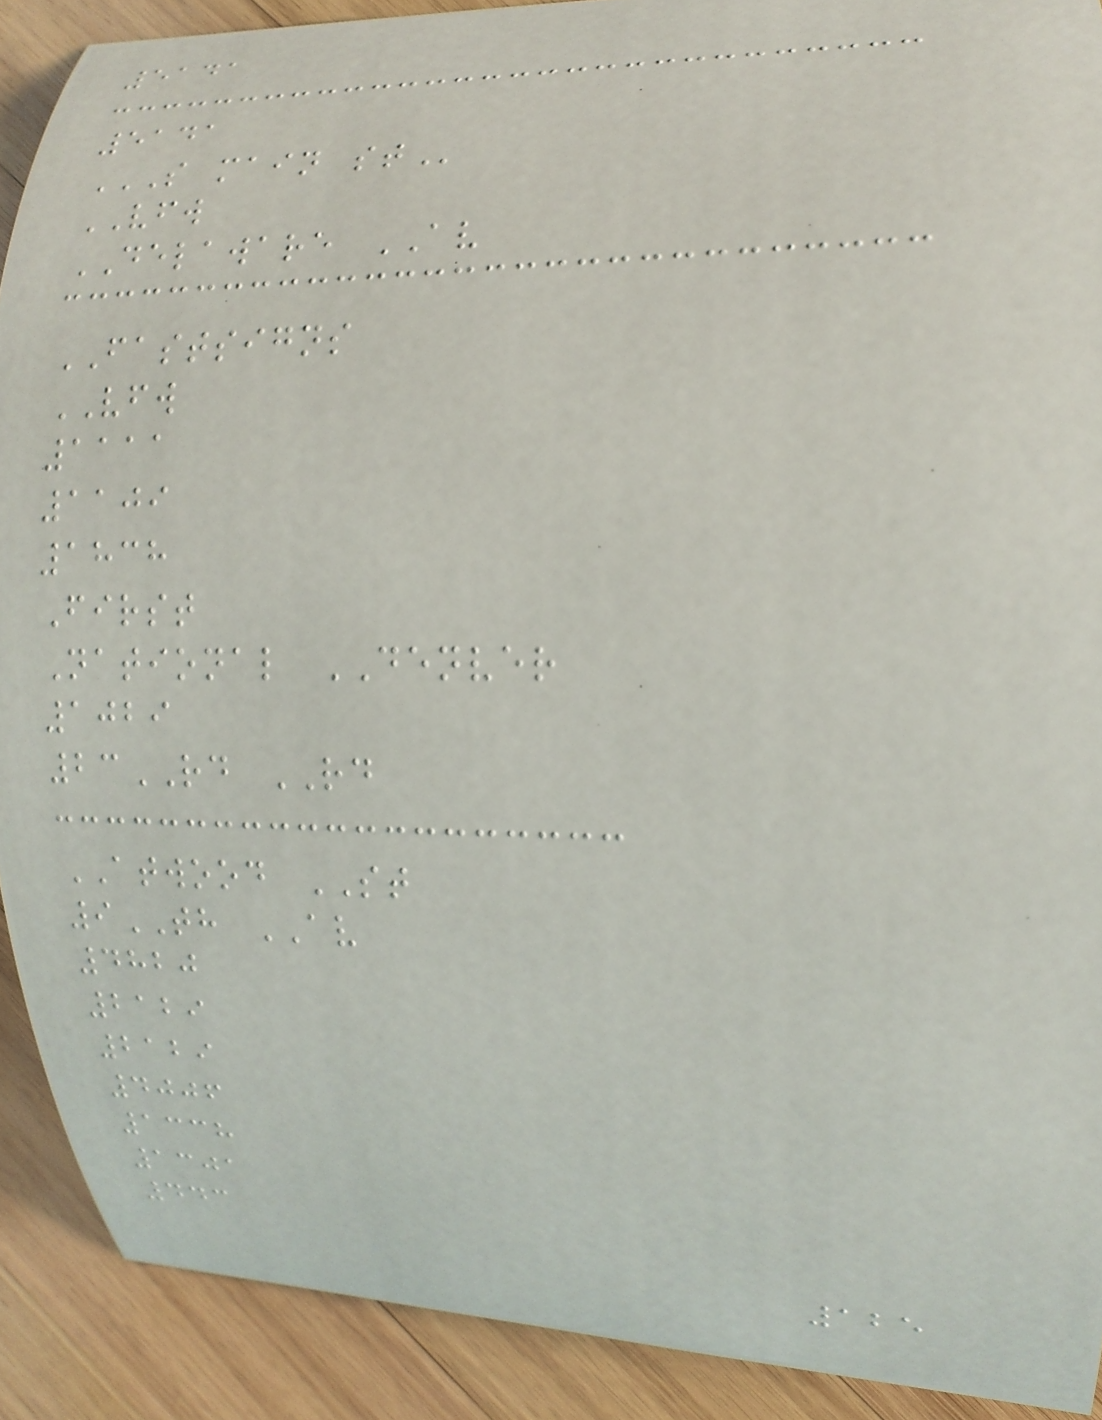5141
5141
S MAIN ST
VFW
DELAWARE AV
FASTSIGNS
VFW
1111
1109
1838
First
National DENVER
1029
23RD RD
ATWOOD ST
9TH AV
4820
2129
2129
4006
1338
1301
443
125
